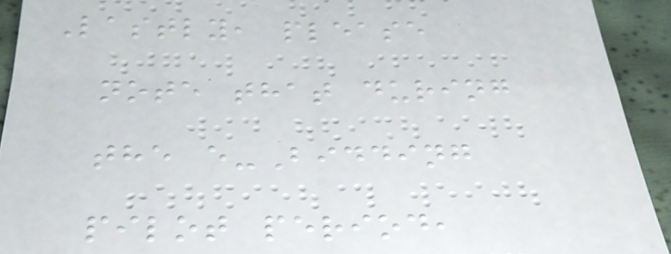Lastly, please
note that during
the e-Bidding
pilot period,
